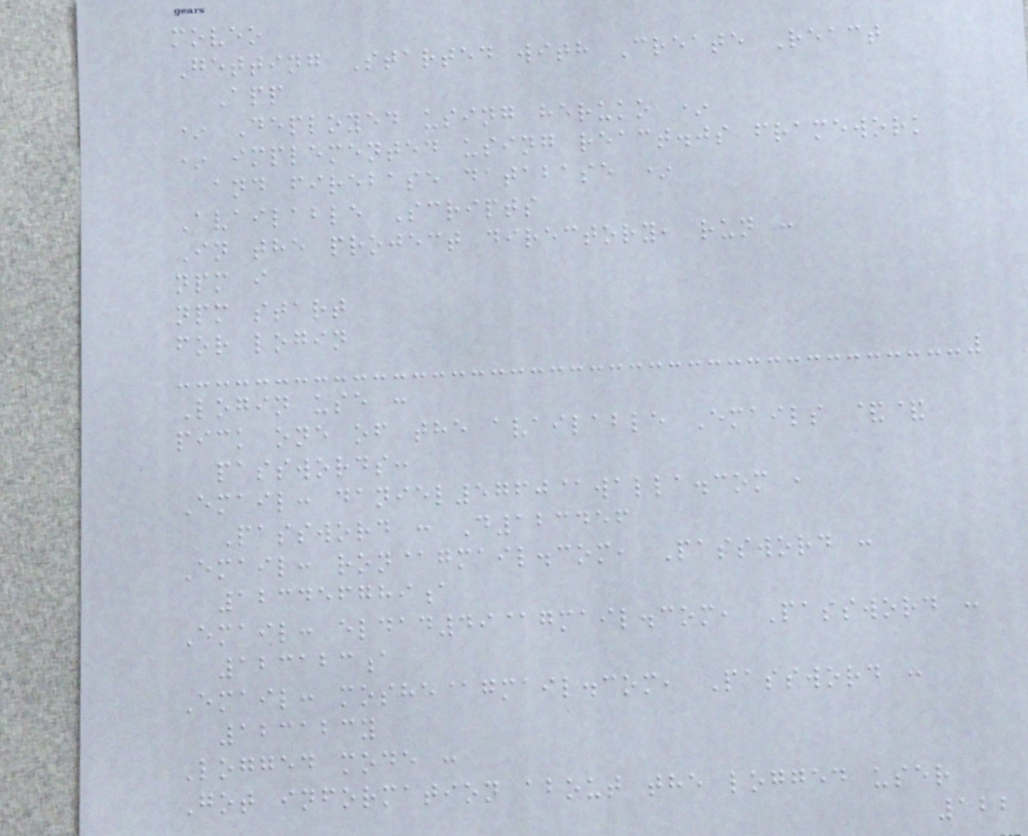moveo
Getting Started with Create React
App
* Deployed using heruko *
* implemented using react.js framework
and firebase database *
Available Scripts
In the project directory, run :
npm i
npm start
for login
Login use :
pick one of the available Emails &&
passwords:
Email: daniel5760@walla.com ,
Password : D123456
Email: ron@gmail.com, Password :
123456789a
Email: eldad49@gmail.com, Password :
123123a
Email: moshe@gmail.com, Password :
123123y
Logged mode :
Got information about the logged user
122
